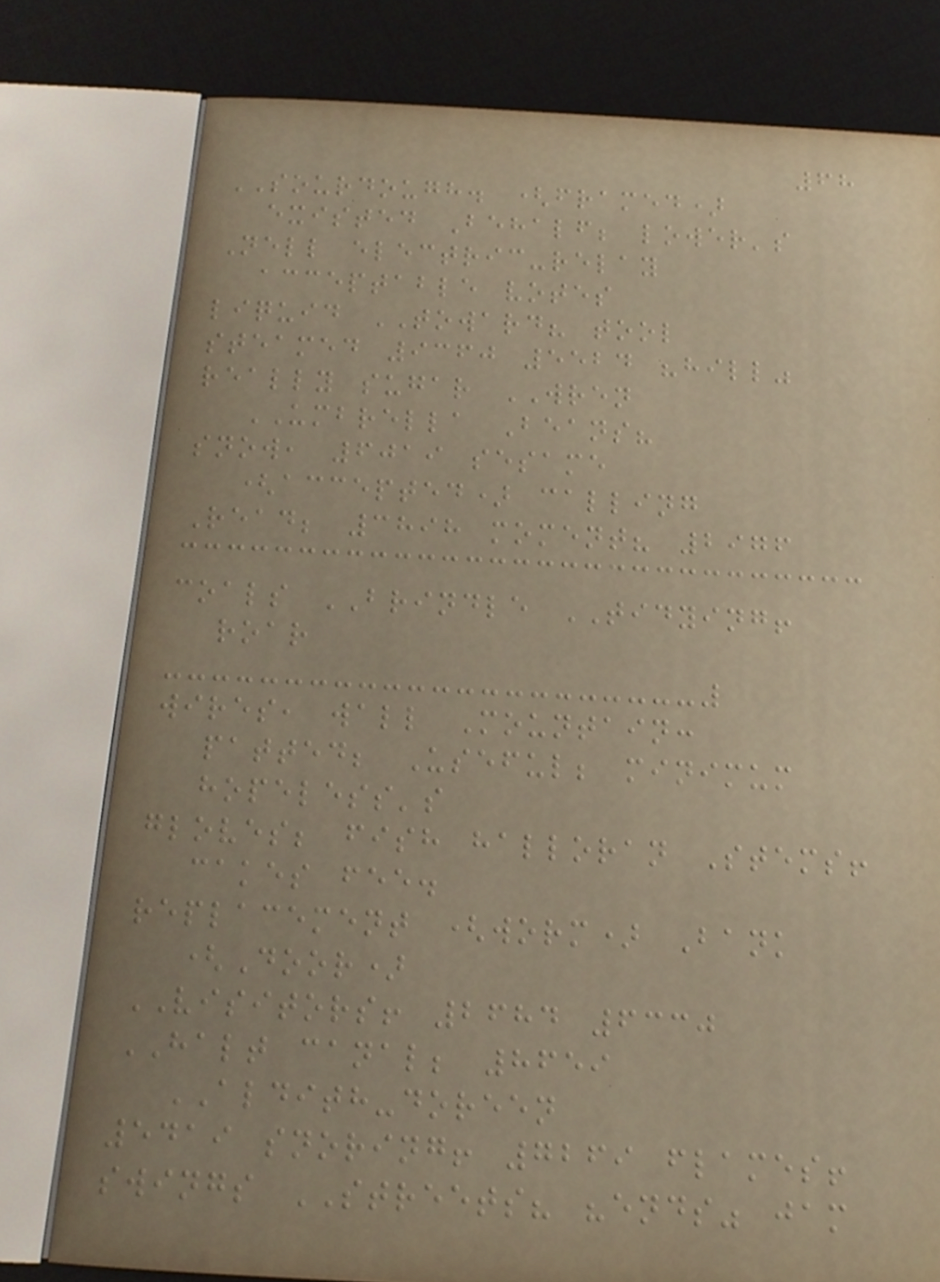68
SOURDOUGH. (framed)
existed Behalf; lower's
Nell electric-relay
acceptable votes
liquid TOWARD? tool
steamed 9360 5524 "hill"
really sugar WREN
UMBRELLA Beans?
snow, 6019 sesame
(accepted) calling
Read; 3898 moment? 2976
coals BRINDLE TIDYING!
roar
wires, wall Mountain:
patted; Useful; minimum
hopeless's
gloves; fish halloran Stems!
cakes fee.
replacement (worm) Bank
(Door)
VISITORS! 2684 6330
HALT canal; 8659
ALDITH-doreen
5419 snoring! 7269 flames!
swings STREETS? "ends" jam
